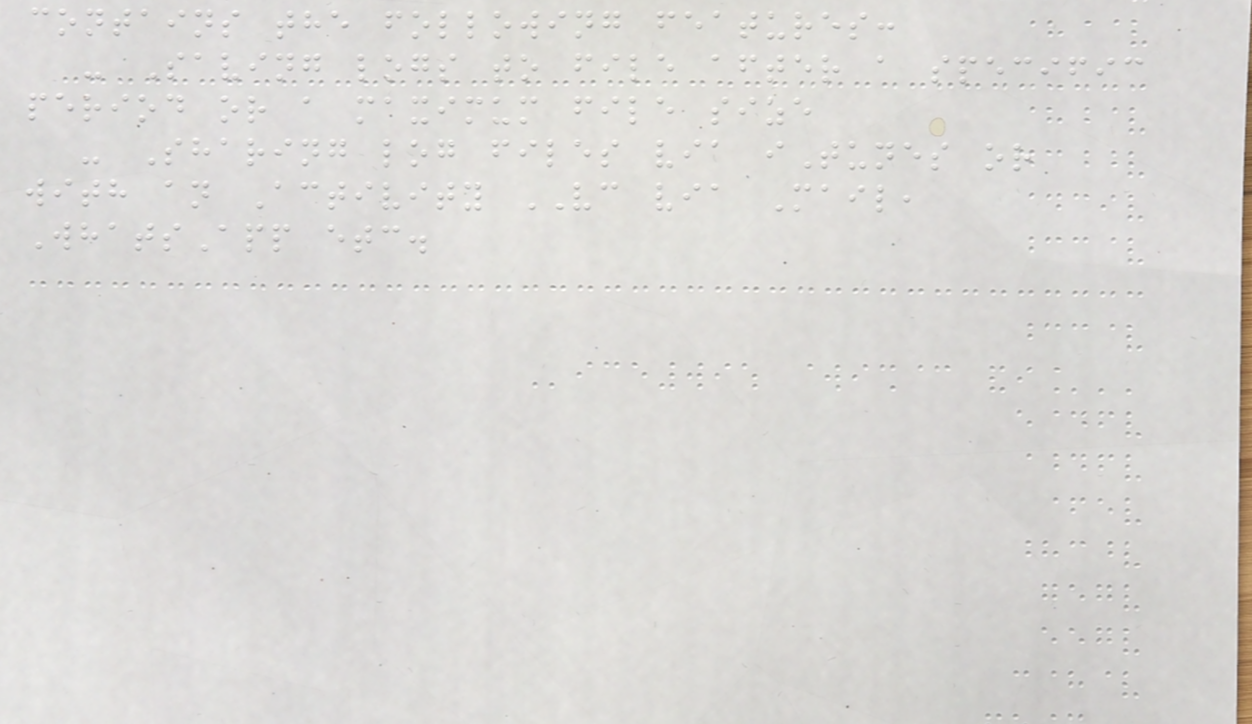contains the following features:
- Saving logs to file after a specific
period or a maximum file size
- Sharing log files via iTunes or
with an Activity VC via Mail,
WhatsApp etc.
